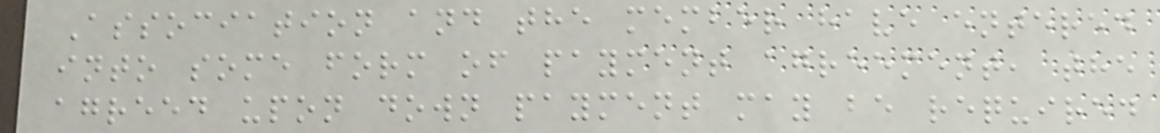Association and the member have entered
into some form of payment agreement, the
agreed upon down payment may be required
